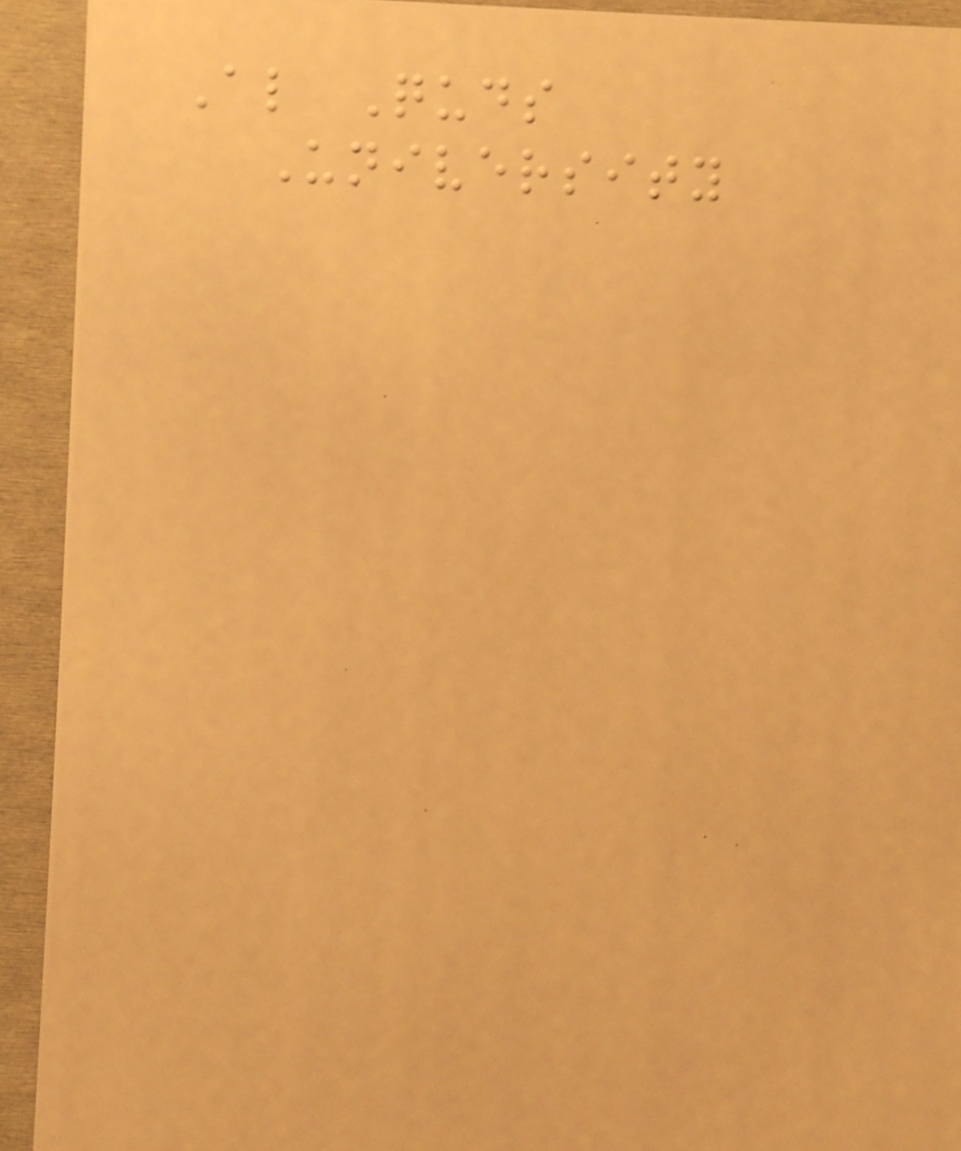Al Quds
University
